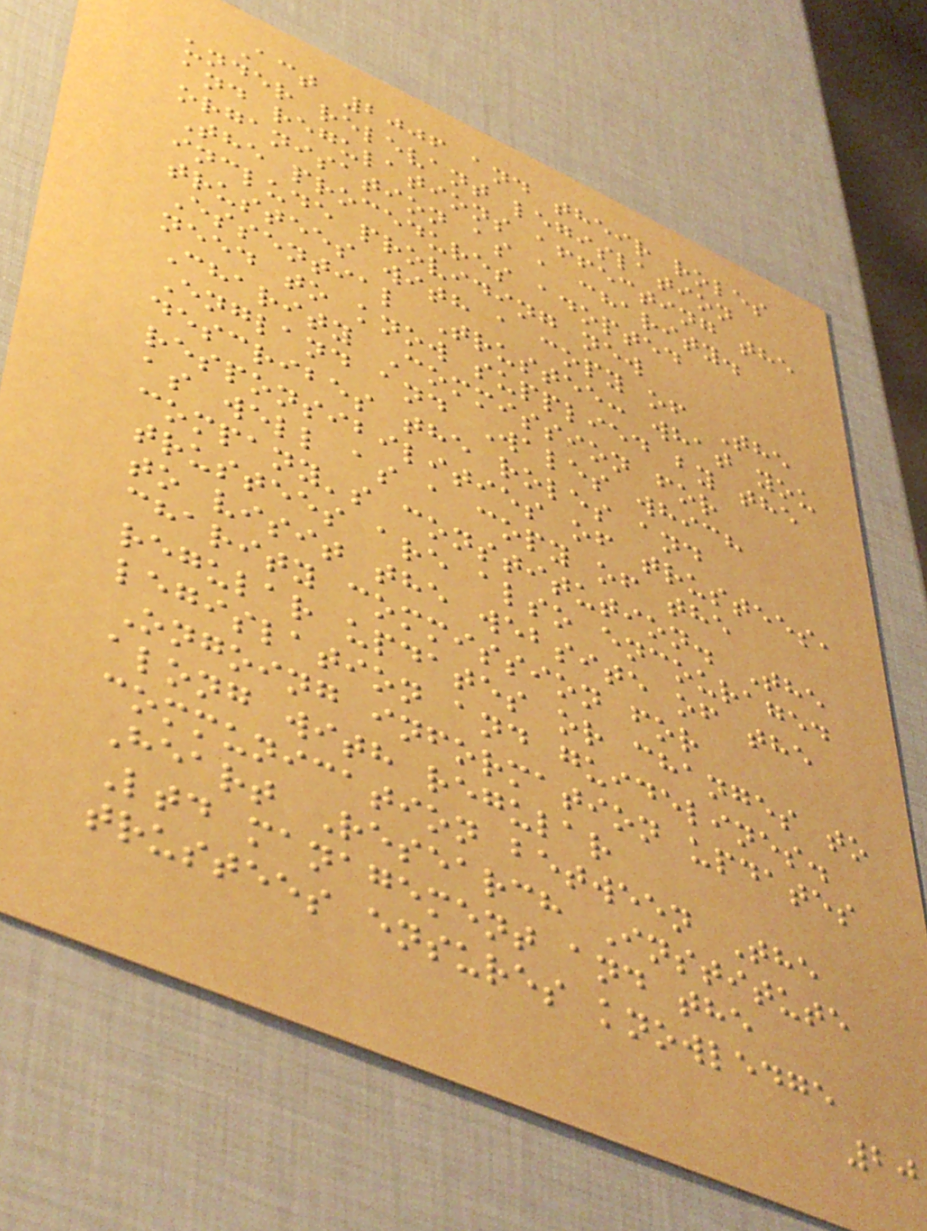Act 2006 and their roles
under relevant legislation
and regulations affecting the
organisation as a charity.
The procedures adopted
include providing new
trustees with a copy of The
Essential Trustee: what you
need to know supplied by the
Charity Commission for
England and Wales which
describes the roles and
responsibilities of trustees,
as well as a copy of the
company's constitution. The
trustees are also encouraged
to visit the website of the
charity commission for
regular updates or changes to
legislation and guidelines.
Ongoing information updates
along with regular
communication between The
Heart Research Institute
Ltd management and the
trustees ensures knowledge
20
